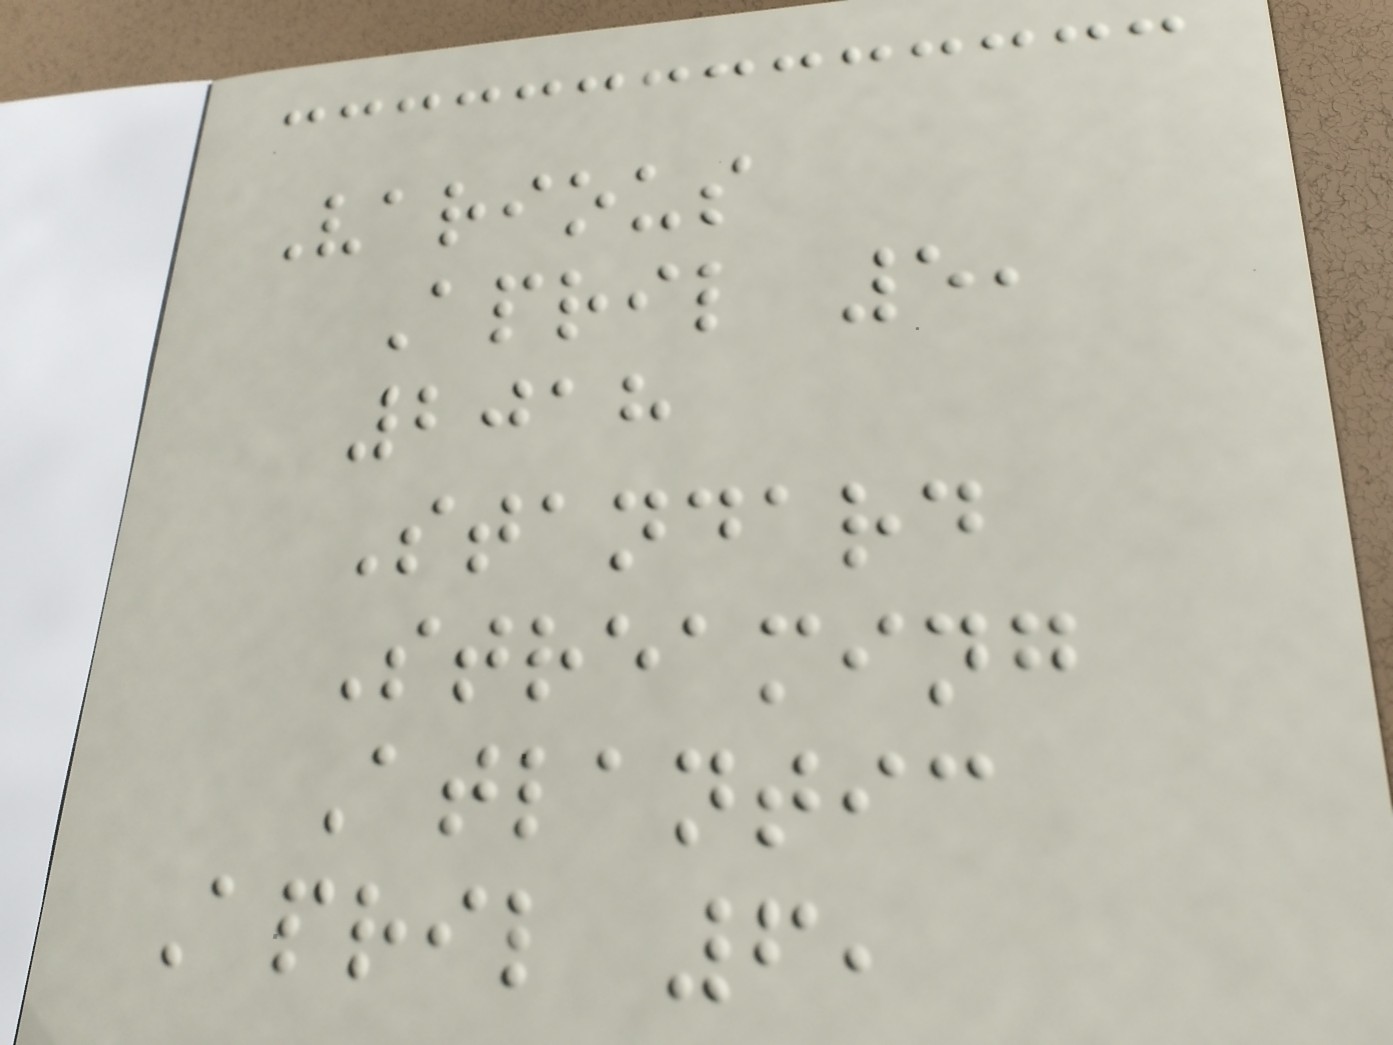Various
April 5,
2018
Standard
Streaming
Atlantic
April 6,
